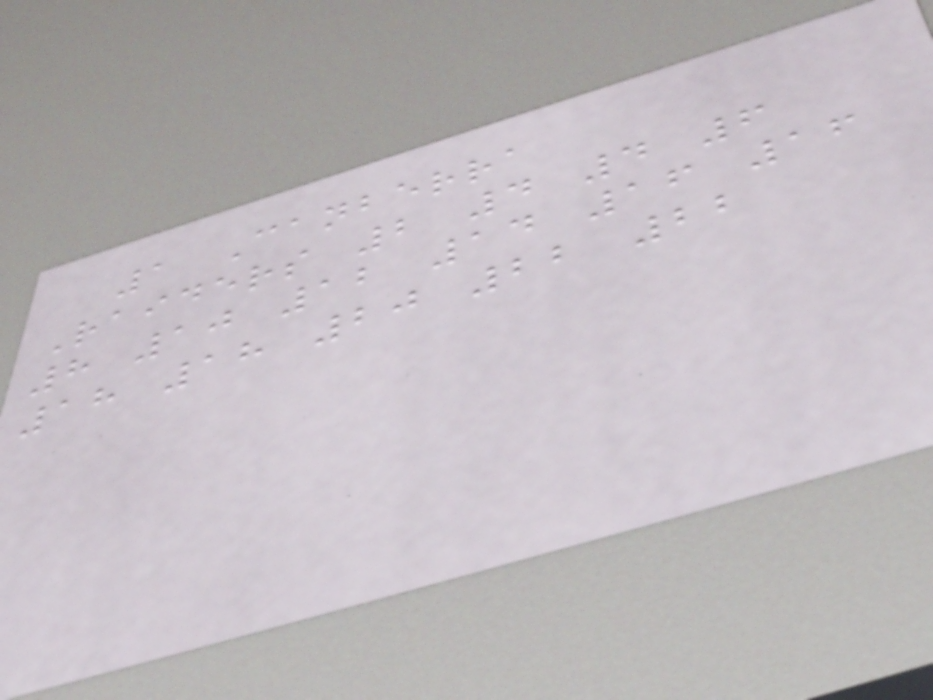1 Canberra
Raiders 2 4 4 6
8 10 12 14 16 16
18 18 20 22 22
